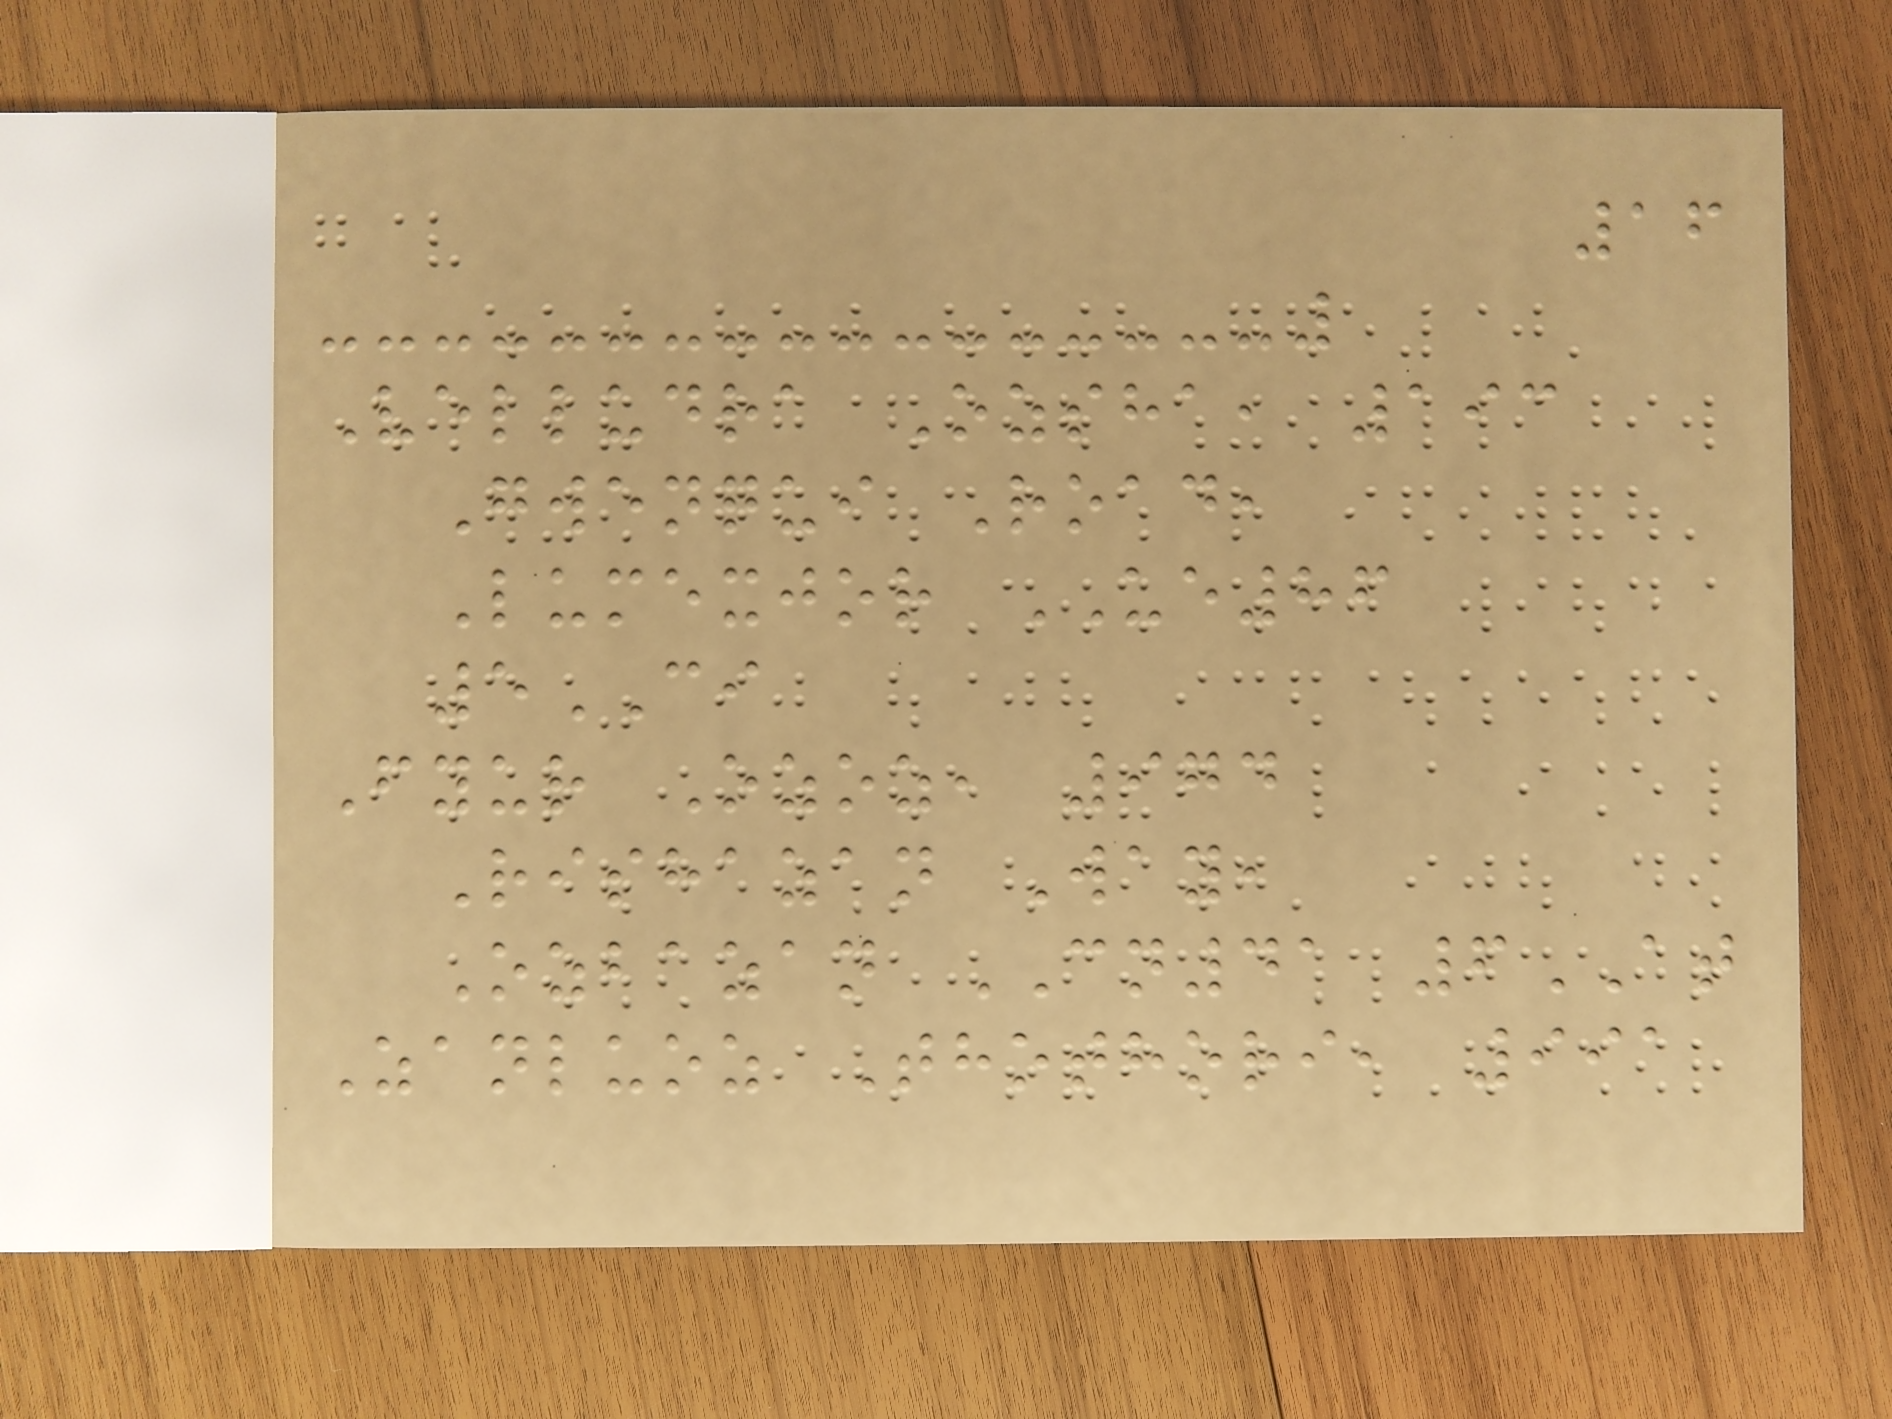16
Velludra Ozsha, 193
Gwenqui Road,
Lumexjor UE86
5CI
Fyur Ozoz, 974
Rishazan Way,
Ozbazan CN41 6AT
Zanluoz Thothori, 991
